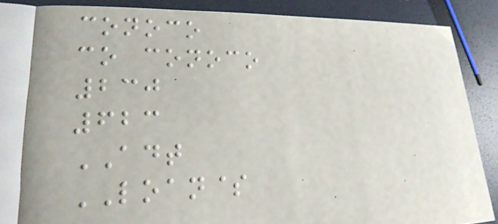conoco
co conoco
230
623
ADT
LOAN$
